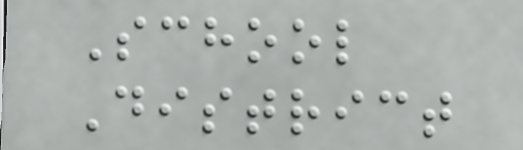School
District
